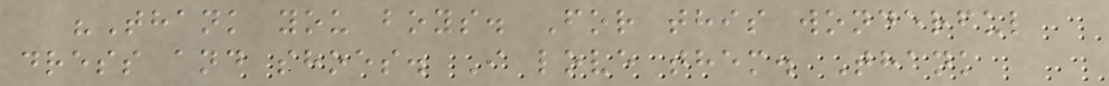"Thank you boys. For this wonderful
dress and shoes. I love them. Thank
